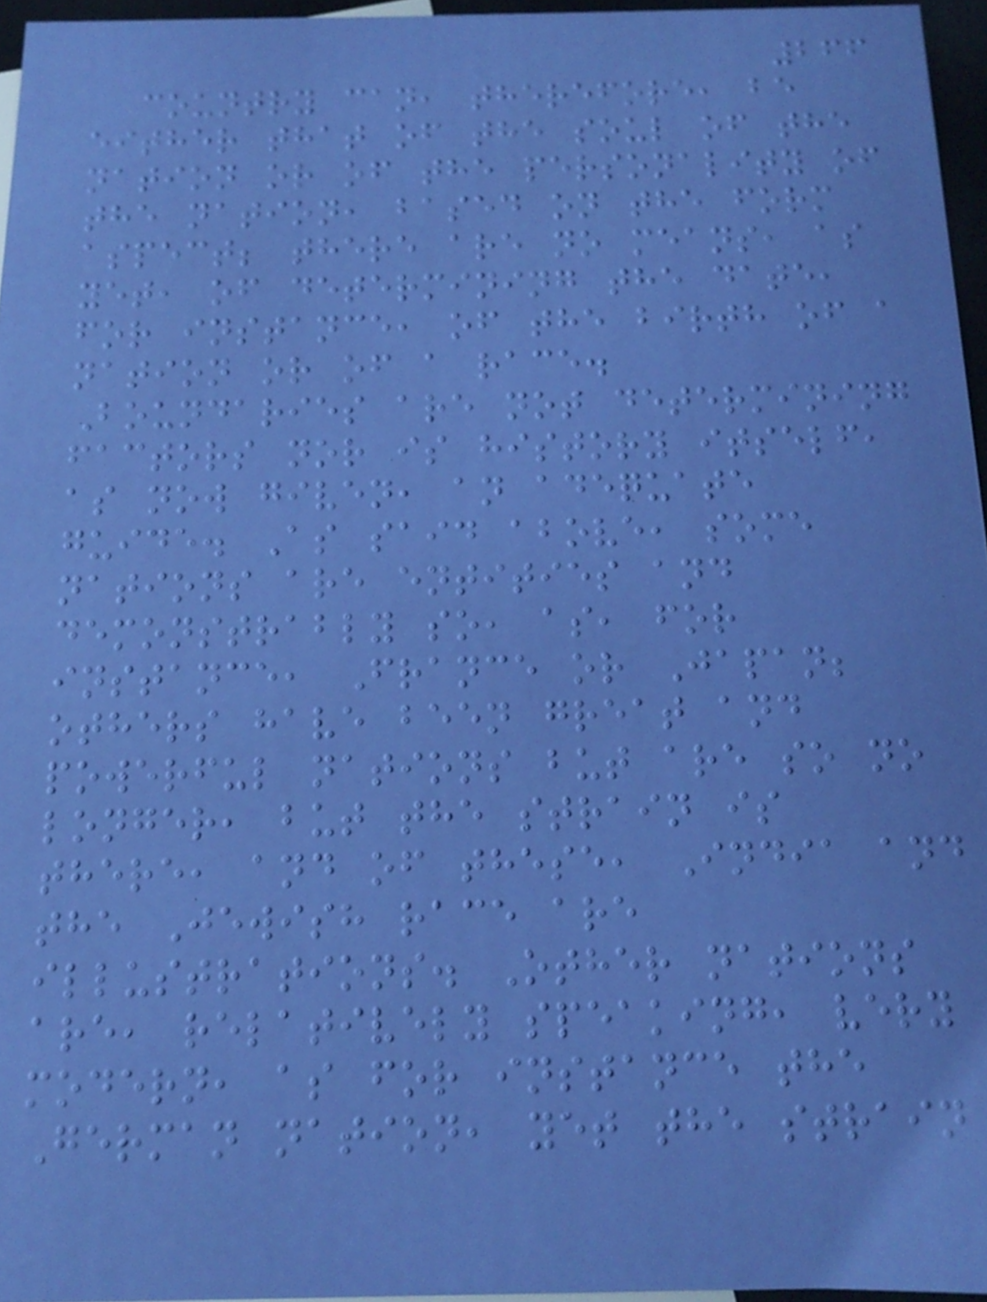266
country can, therefore, be
either that of the soul of the
nation or of the personality of
the nation, based on the form
aspect; there are no means, as
yet, of determining the date,
for instance, of the birth of a
nation or of a race.
Boundaries are not determining
factors nor is history itself,
as now given, an adequate
guide. As said above, some
nations are entities and
demonstrably so, as, for
instance, France or Japan;
others have been great and
powerful nations but are so no
longer, but the strain is
there, and of these, India and
the Jewish race are
illustrations. Other nations
are, relatively speaking, very
modern, as for instance the
German nation, yet the strain
